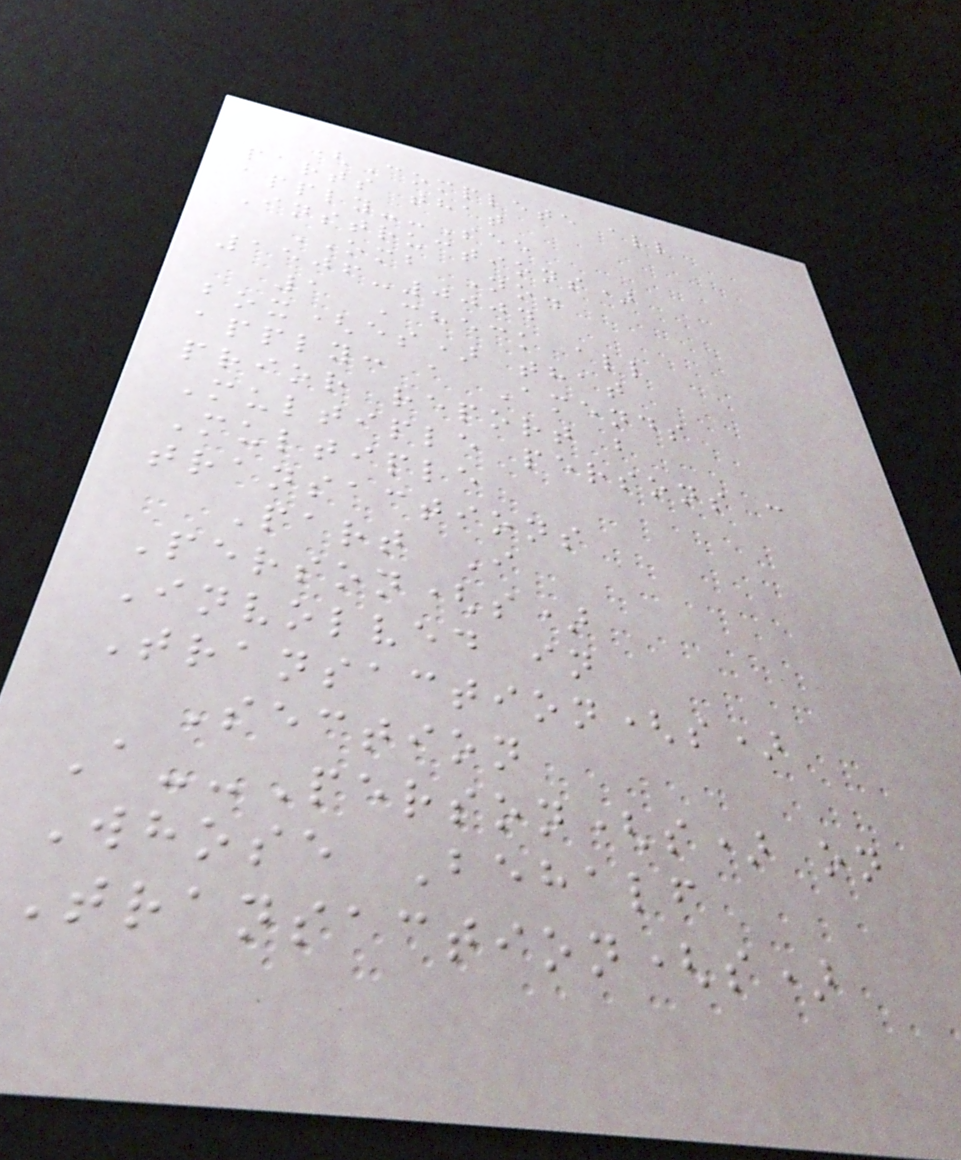(Complete all
parts that
apply--See
Instructions)
OMB No.
1506-0004
1 Check all
box(es) that
apply: a Amends
prior report b
Multiple persons c
Multiple
transactions
Part I
Person(s)
Involved in
Transaction(s)
Section
A--Person(s) on
Whose Behalf
Transaction(s)
